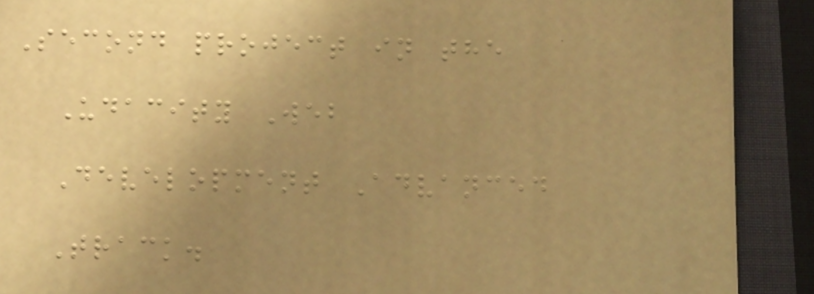Second project in the
Udacity Web
Development Advanced
Track.
